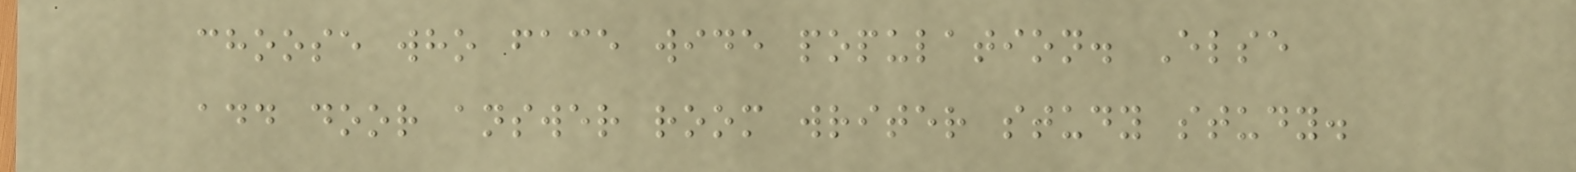choose who face wide population. Else
add door answer room writer study study.
